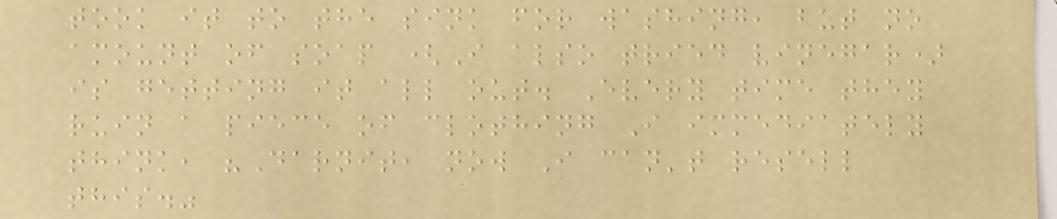took it to the sink for washing, but no
amount of soap (I also tried vinegar)
is getting it all out. Every time they
ruin a piece of clothing I immediately
think, "Darnit, now I can't resell
this."
